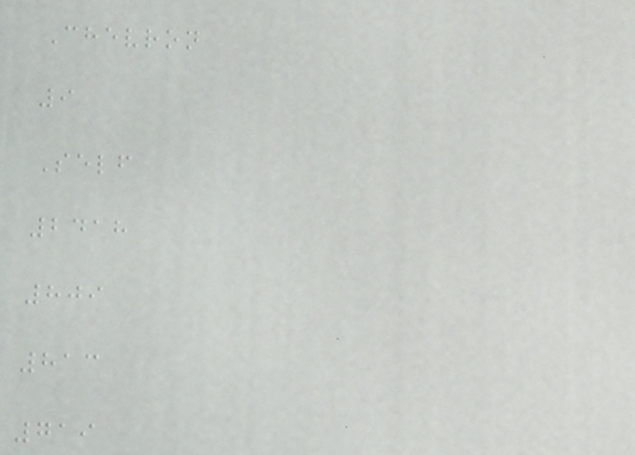Chevron
9
Self
2418
809
813
719
